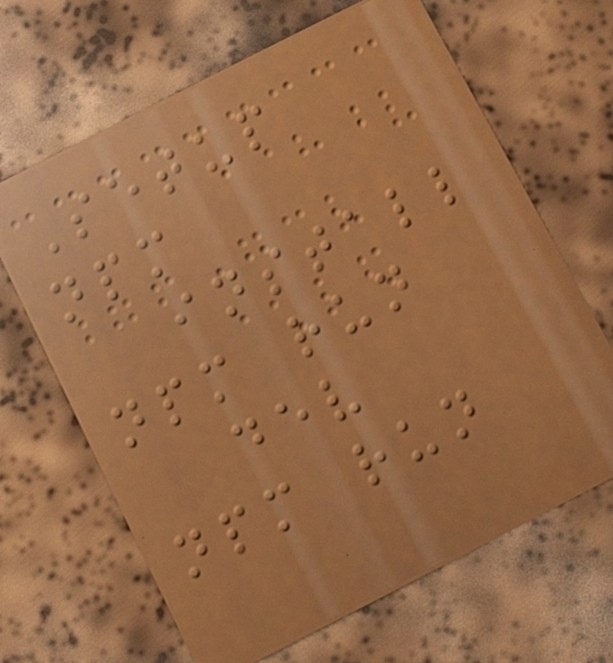Setup
npm
install
npm run
dev
npm run
